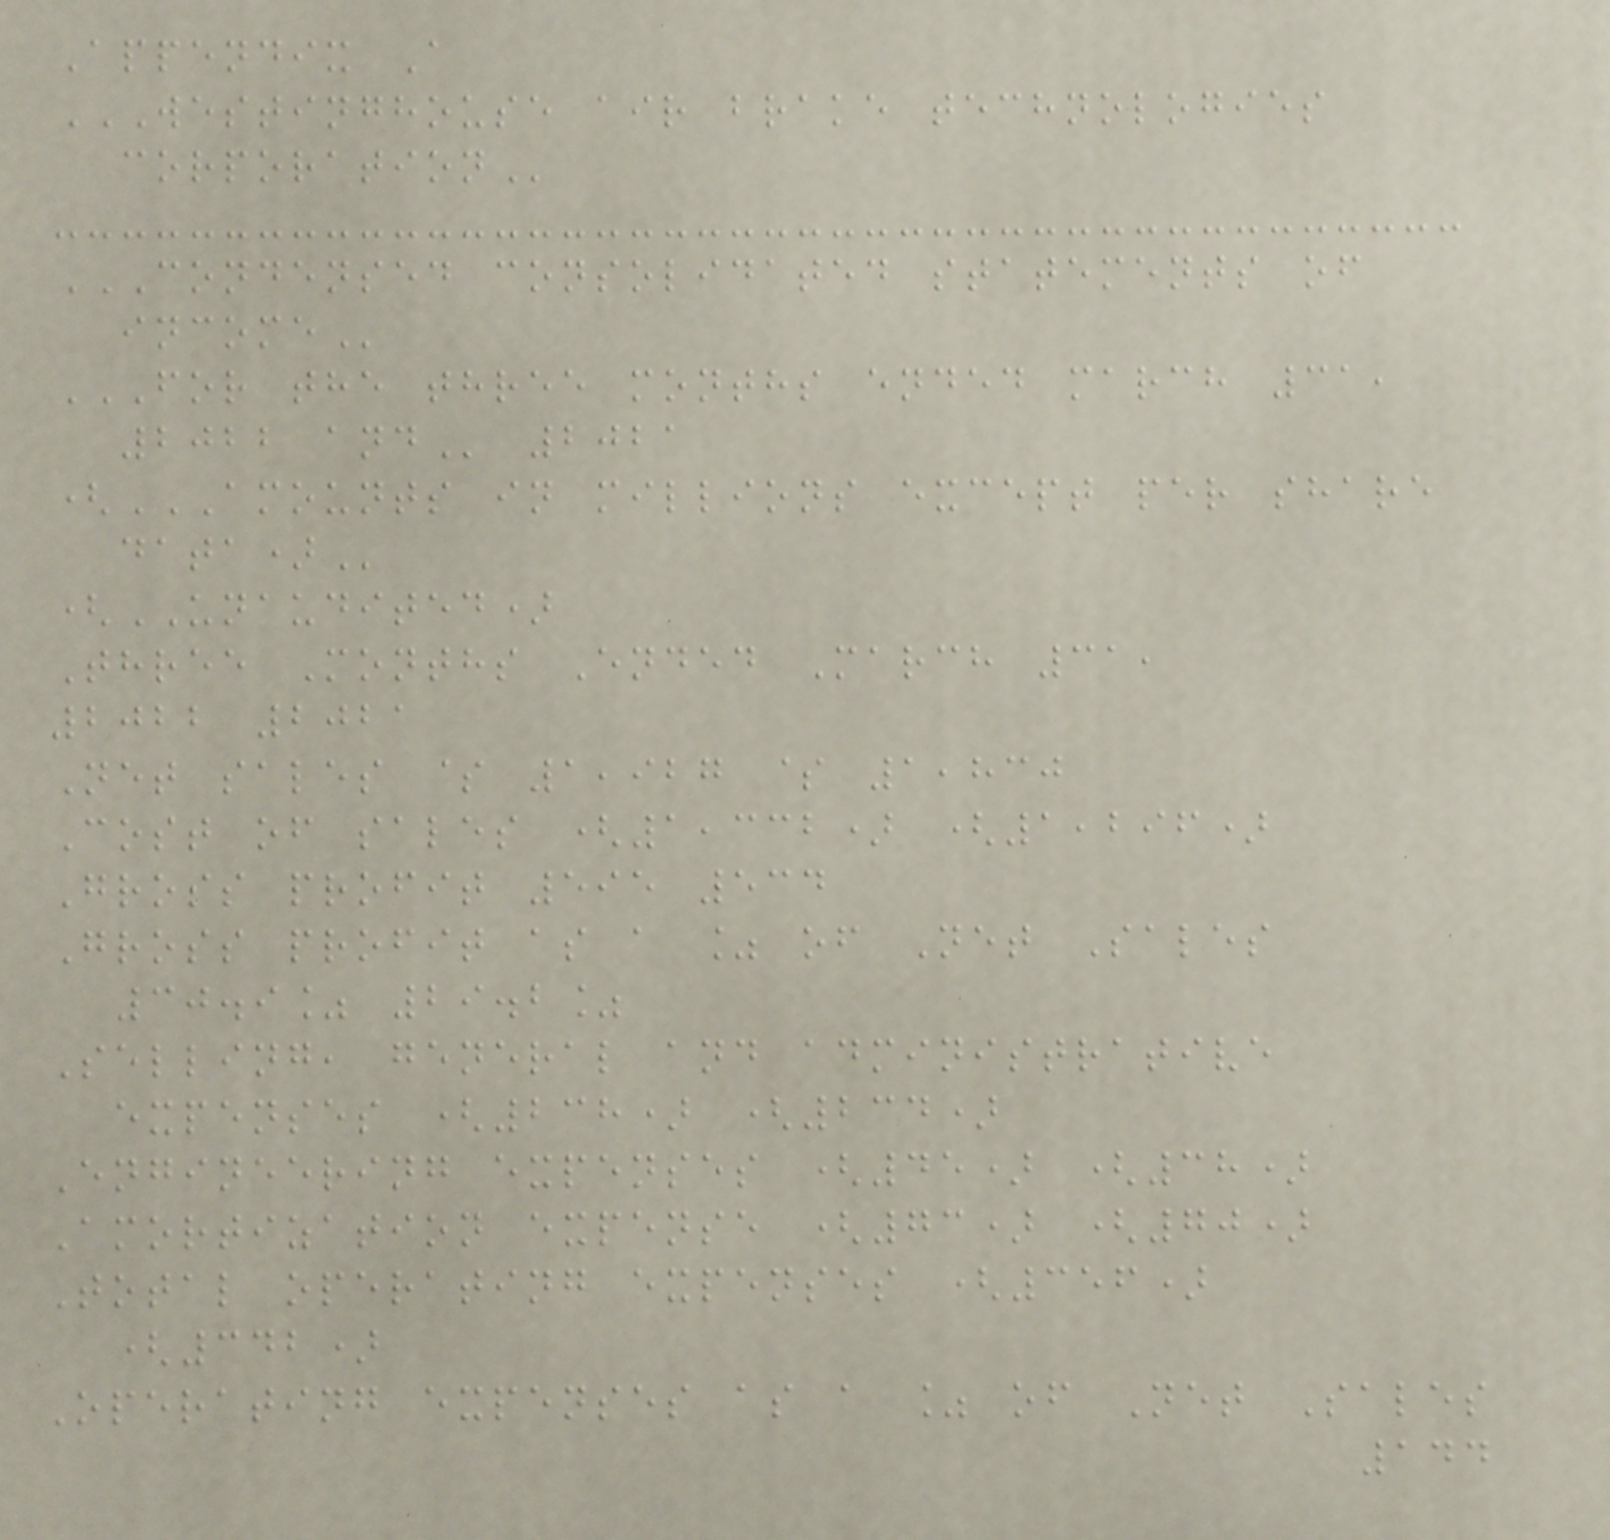Appendix A
WESTINGHOUSE AIR BRAKE TECHNOLOGIES
CORPORATION
CONDENSED CONSOLIDATED STATEMENTS OF
INCOME
FOR THE THREE MONTHS ENDED MARCH 31,
2022 AND 2021
(AMOUNTS IN MILLIONS EXCEPT PER SHARE
DATA)
(UNAUDITED)
Three Months Ended March 31,
2022 2021
Net sales $ 1,927 $ 1,830
Cost of sales (1,332) (1,296)
Gross profit 595 534
Gross profit as a % of Net Sales
30.9% 29.2%
Selling, general and administrative
expenses (238) (234)
Engineering expenses (45) (38)
Amortization expense (73) (70)
Total operating expenses (356)
(342)
Operating expenses as a % of Net Sales
144
